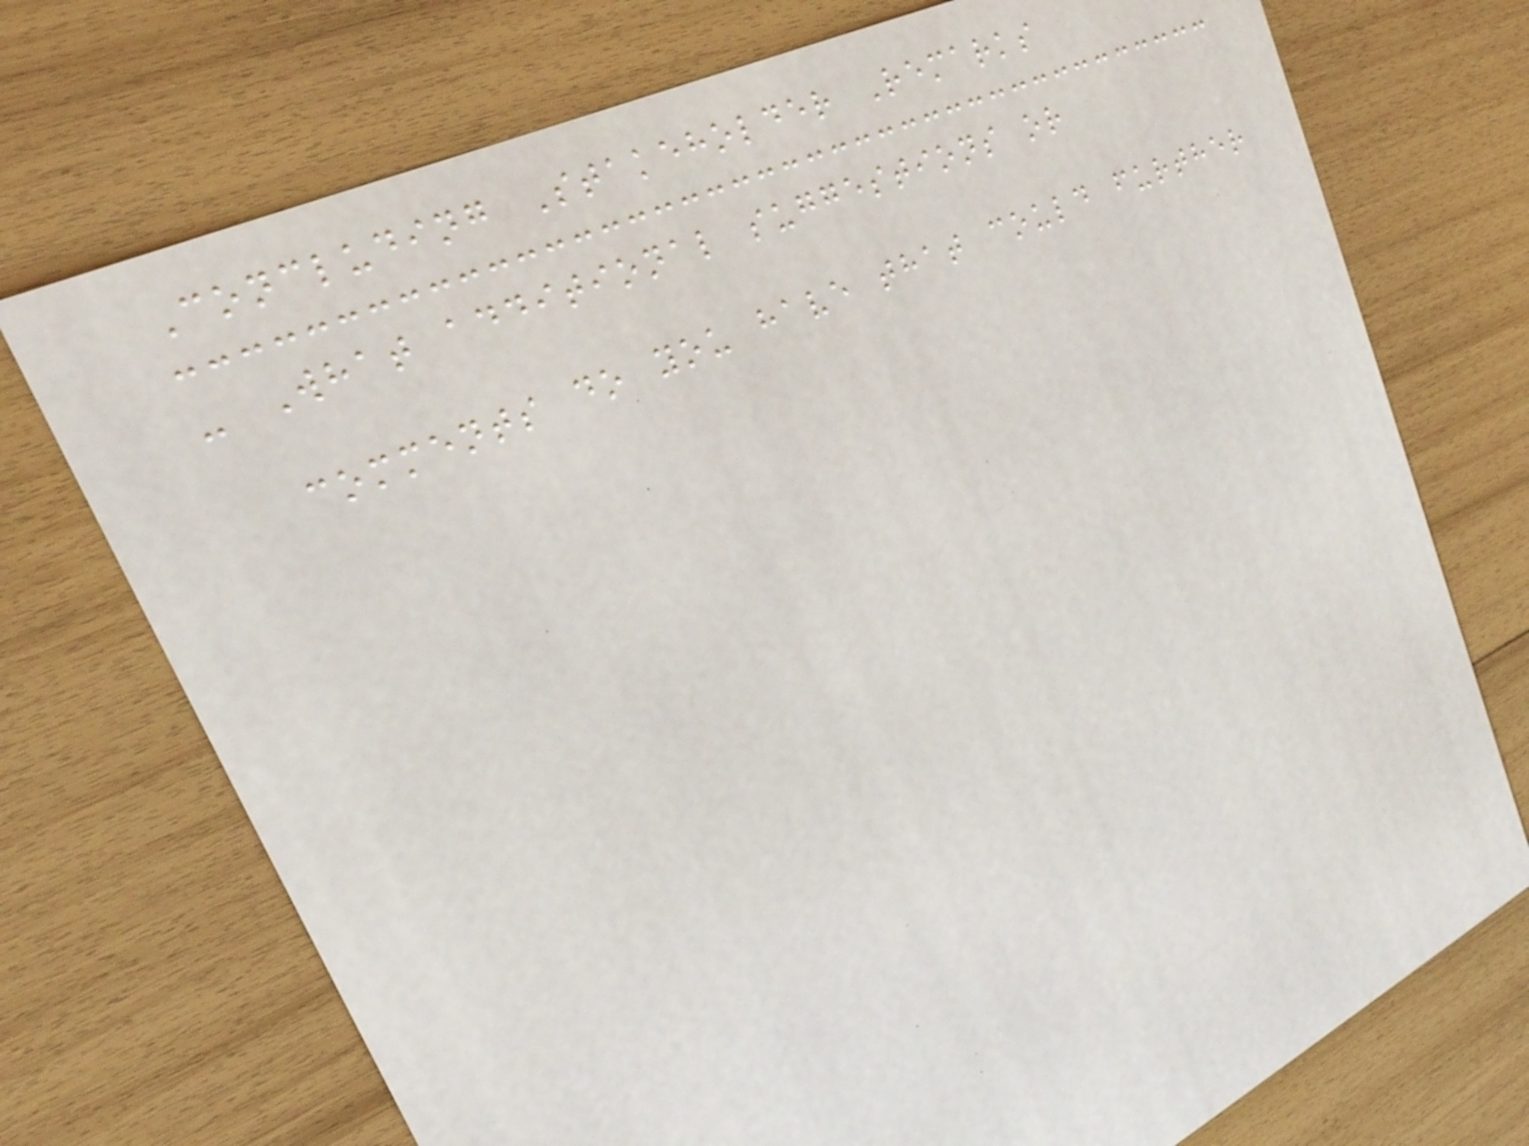Concluding Stakeholder Remarks
- What additional suggestions or
comments do you have that could further
